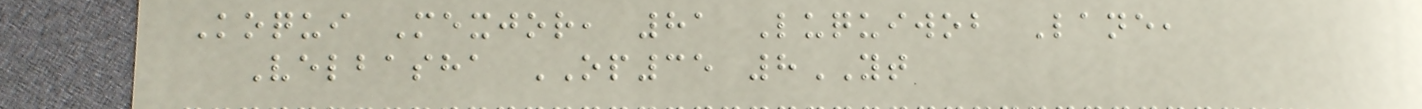Koqui Mexjor, 81 Luquiwob Lane,
Velbasha OP35 8YT
